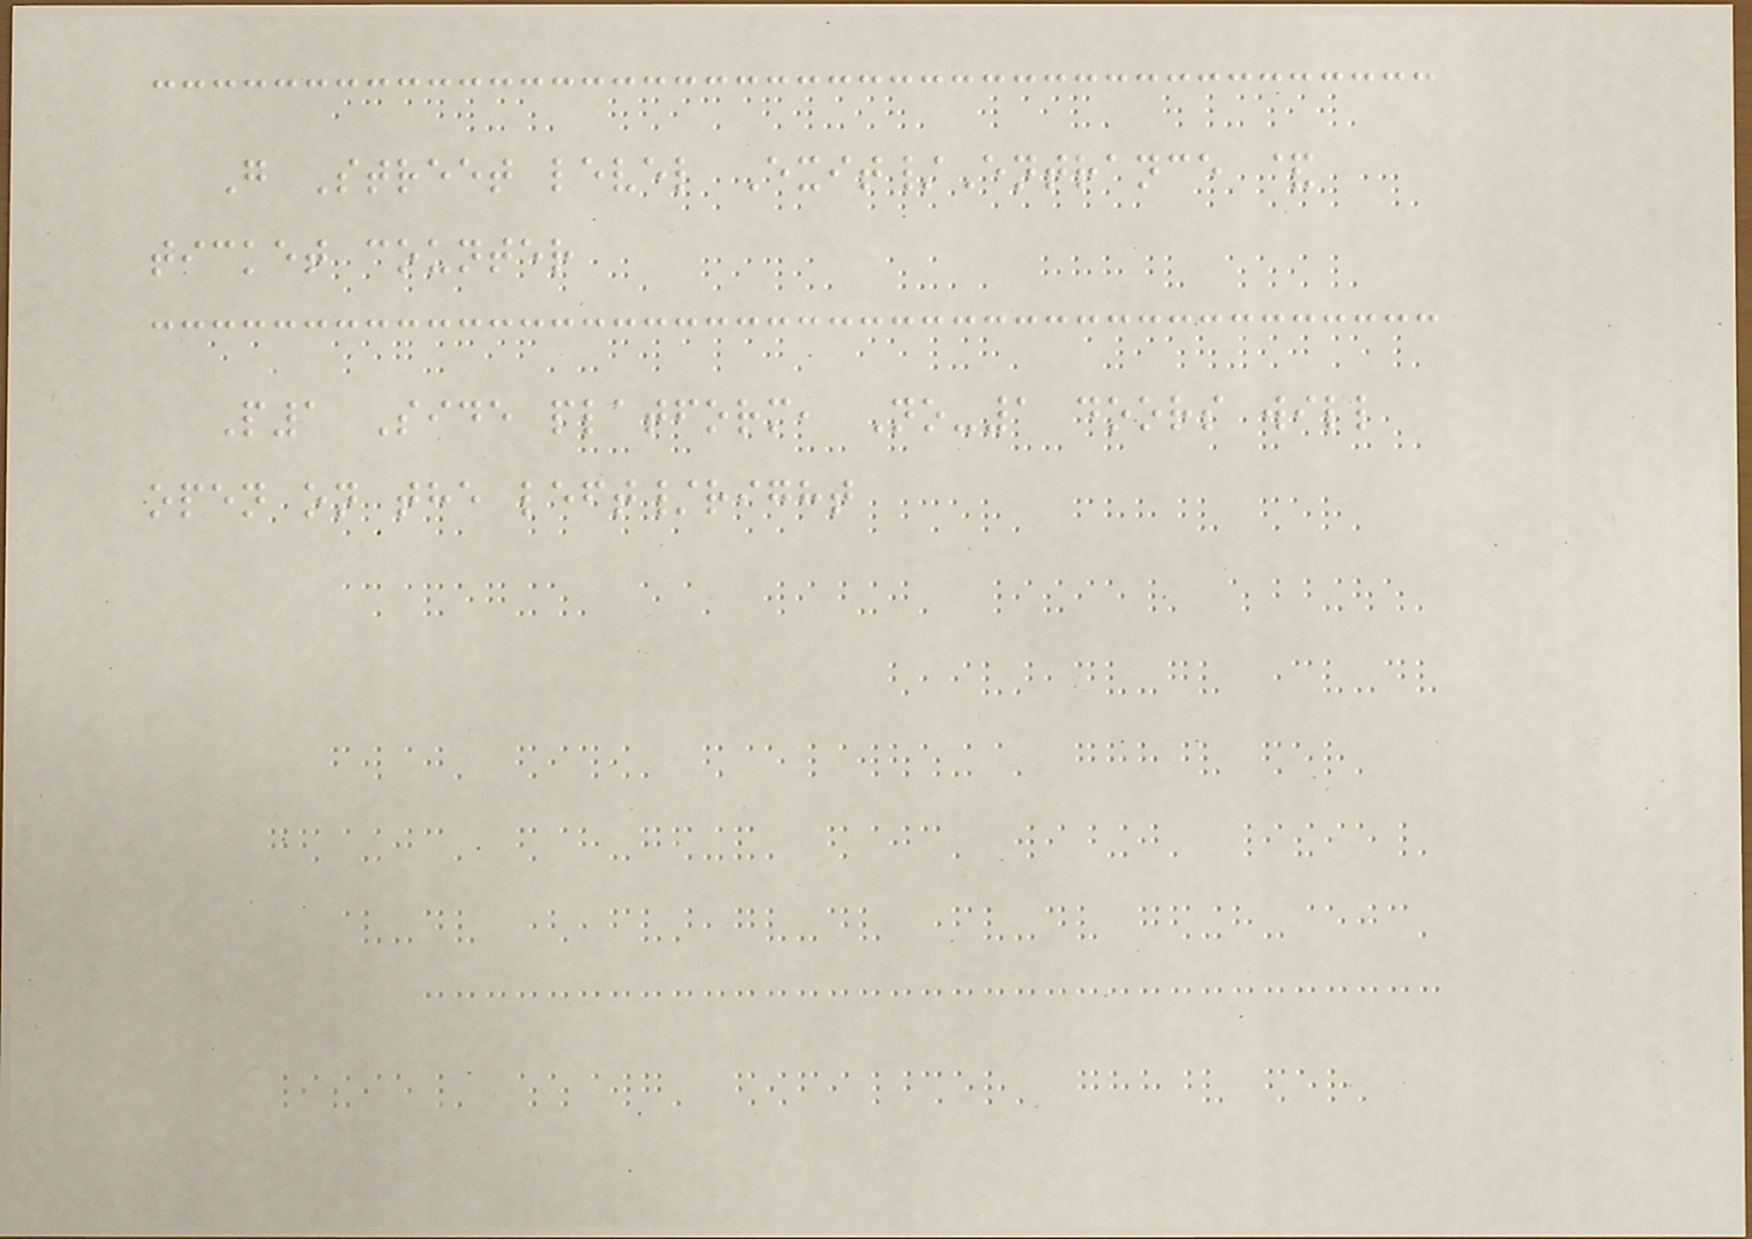G Street level Exit/Entrance &
ticket counter
P1 Side platform, No-1 doors will
open on the left/right
